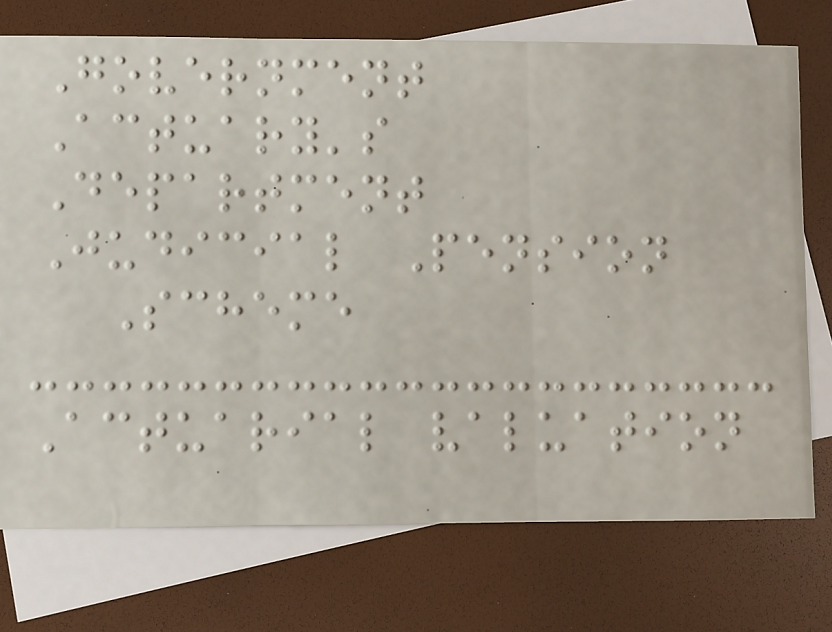Government
Actuary's
Department
Judicial Pension
Scheme
Actuarial valuation
